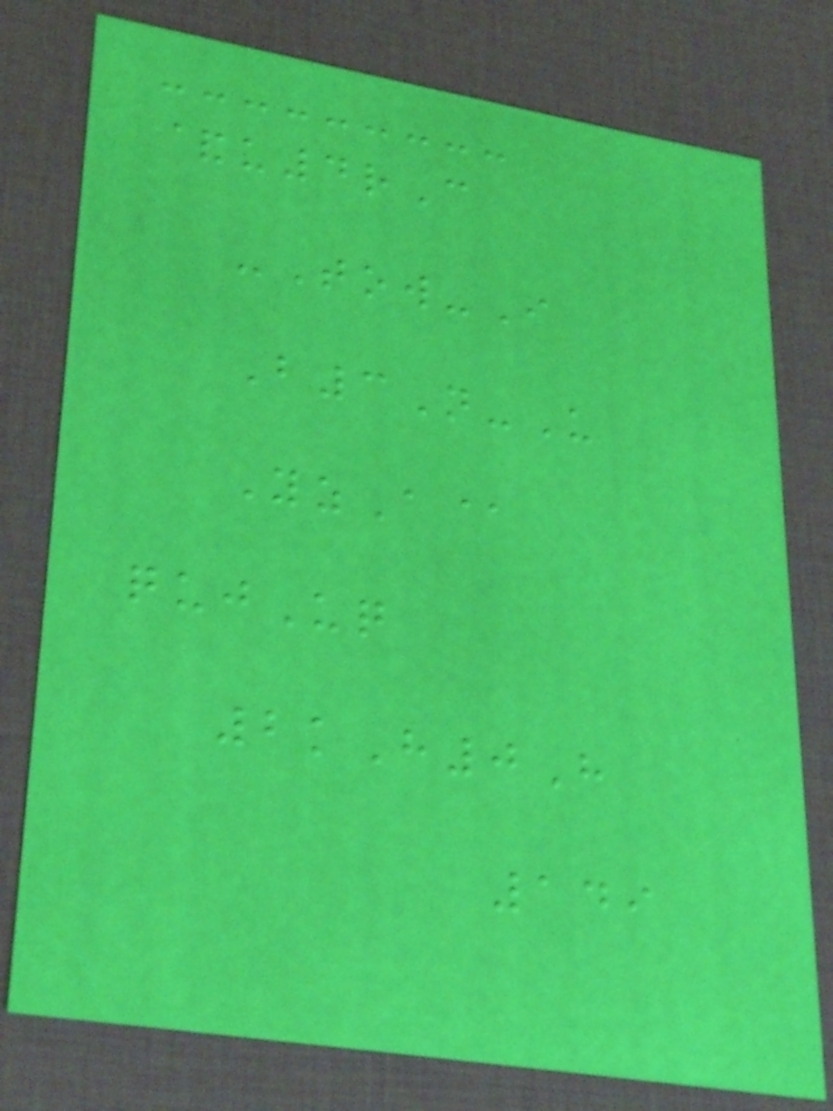&u4rC
-Tow-I
B3N-U
YzA@
qujUq
2kH0H
149
